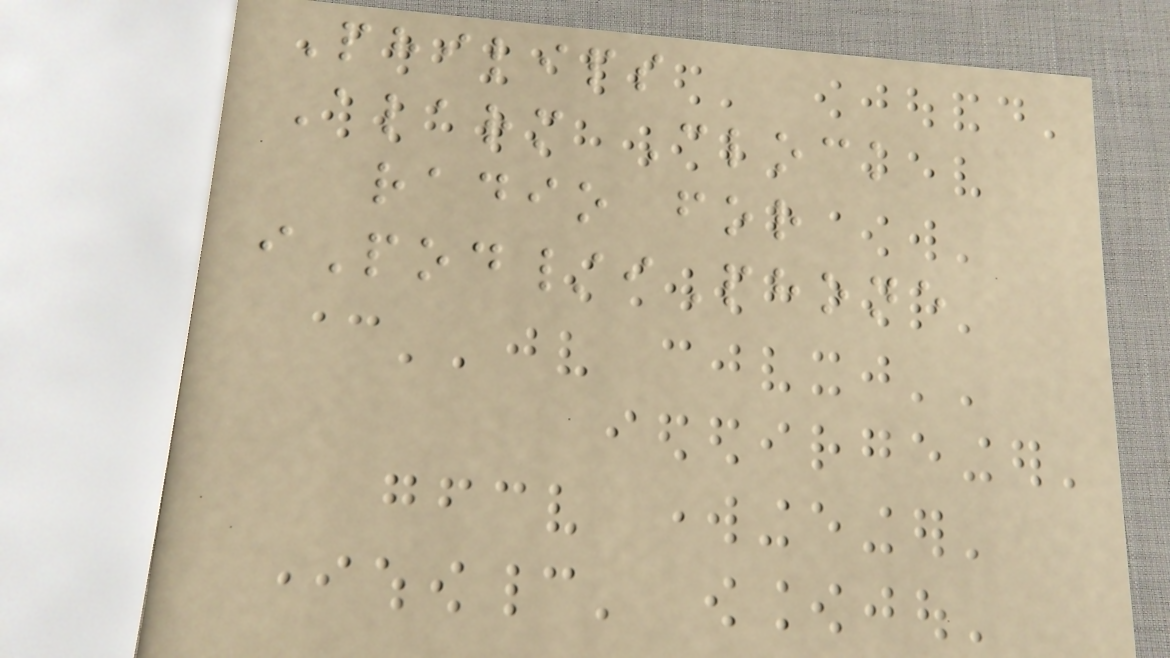Philips
Alarm Clock
radio for
iPod/iPhone
